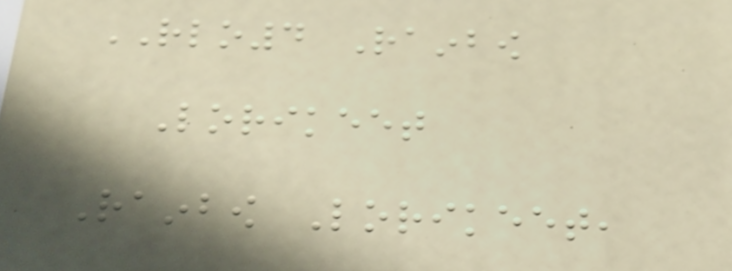RLO4 Rainbow
Lorikeet
Rainbow Lorikeet,
